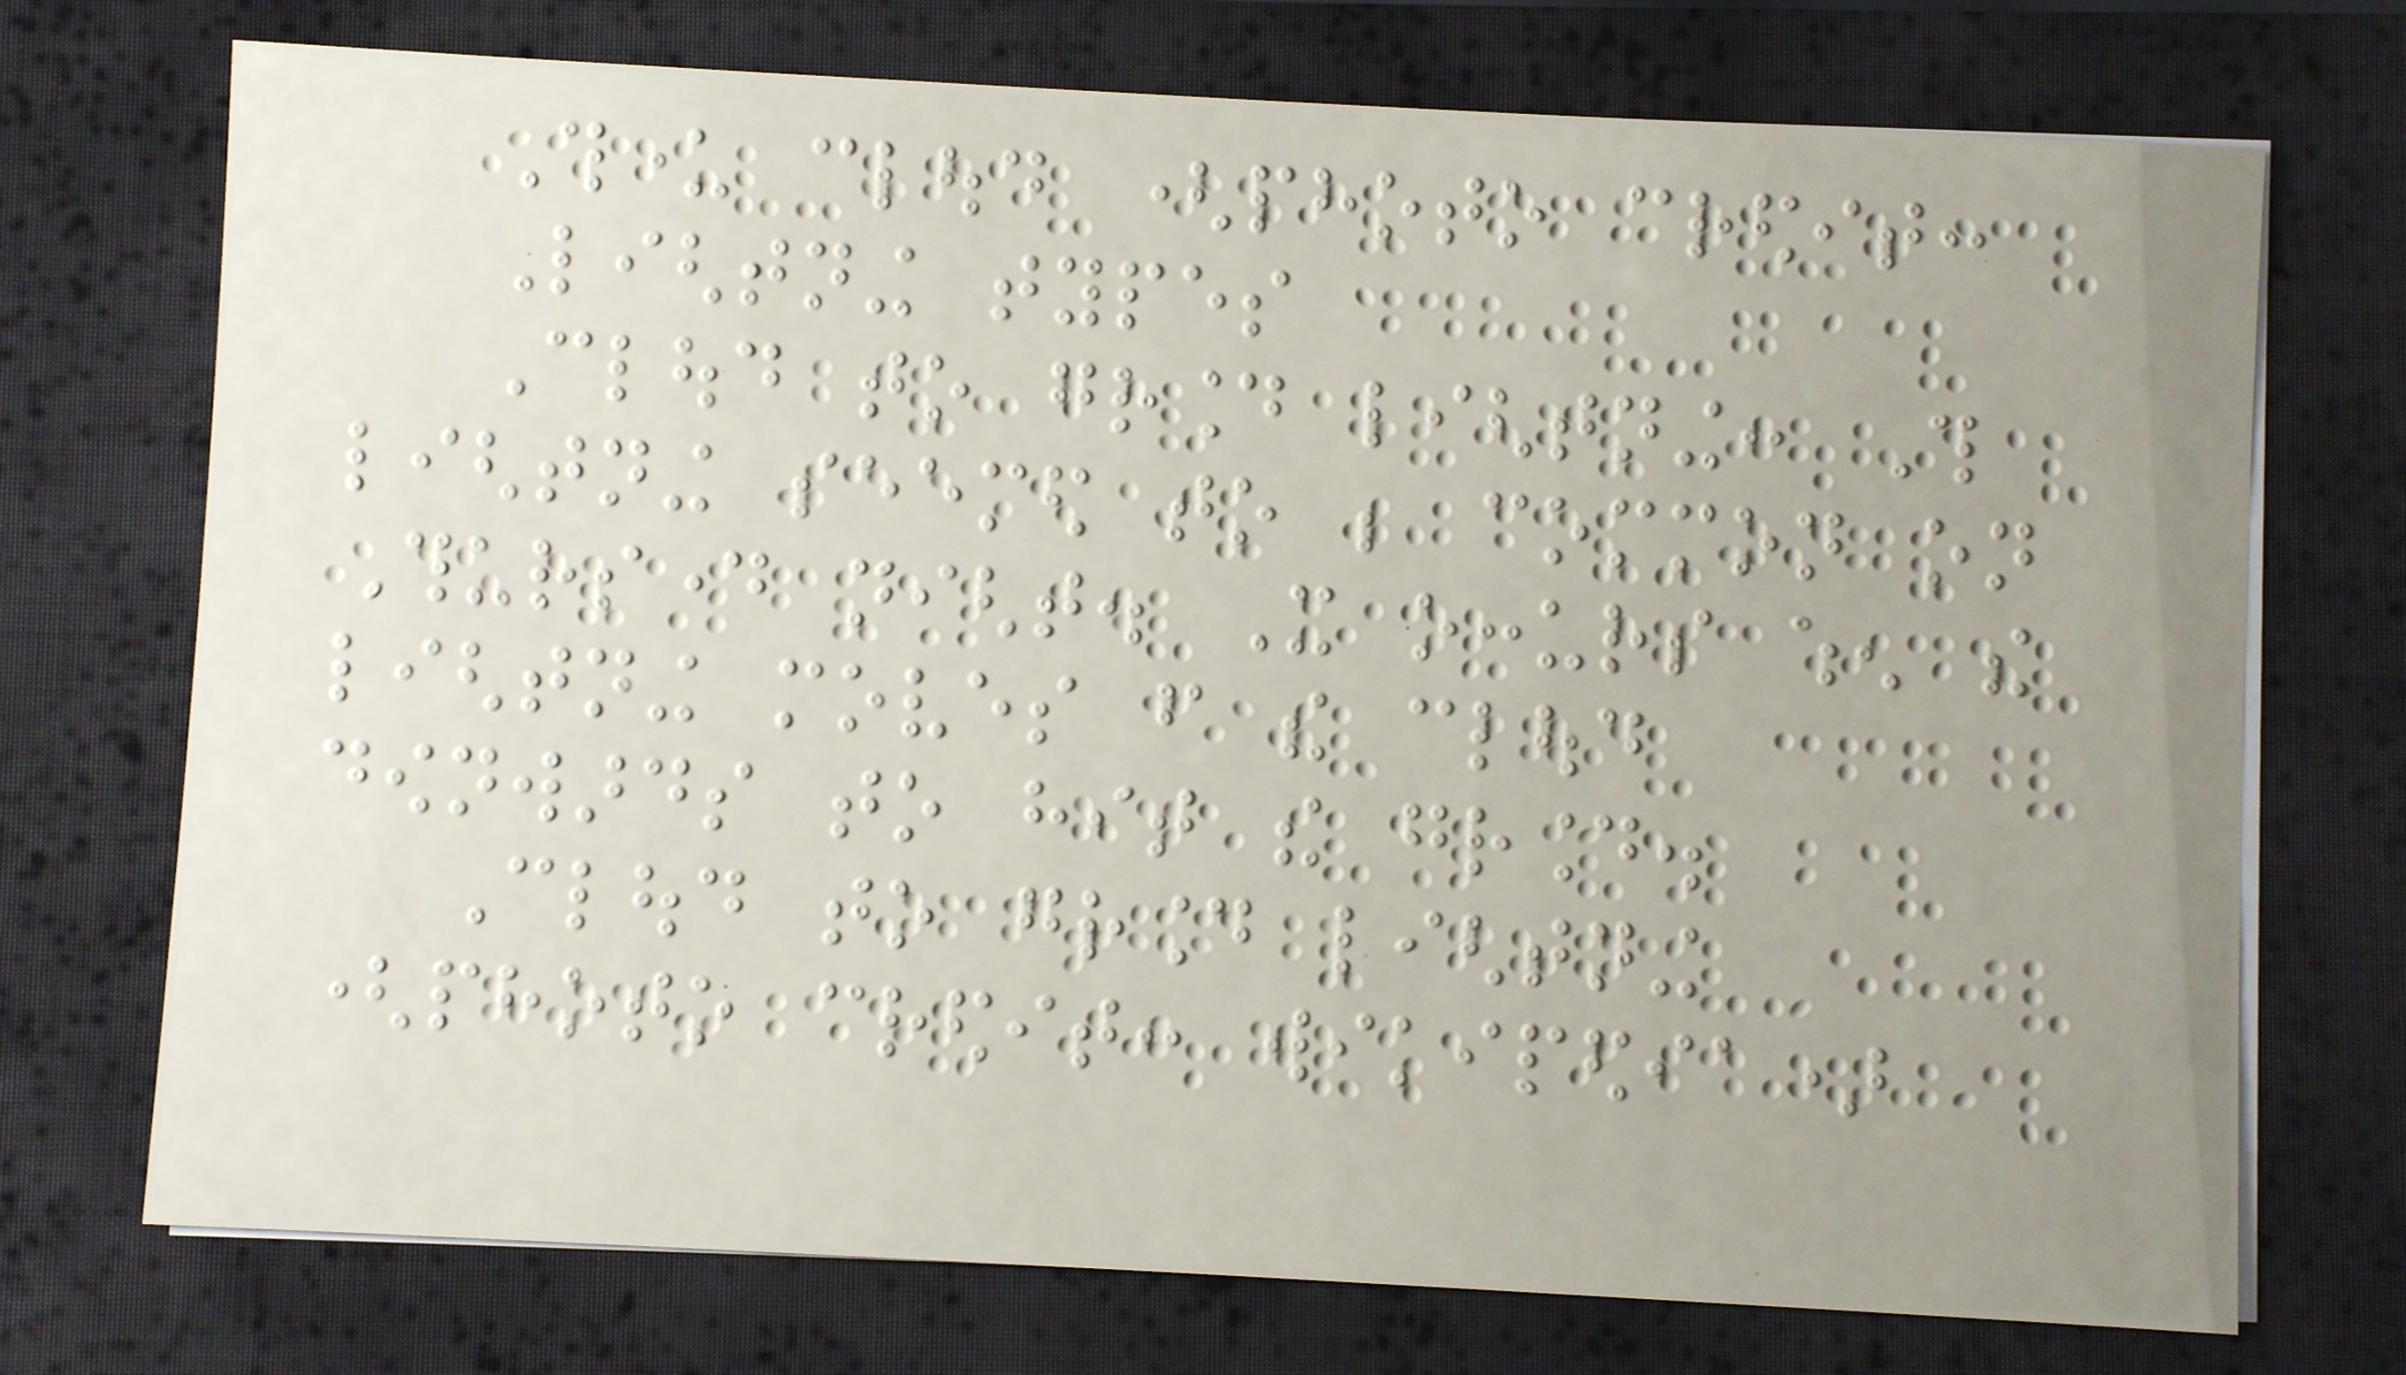Thunder cloud (photo credit:
Lightning types
Cloud to ground lightning: This
lightning seemed to be common on
Thursday night. It occurs when the
lightning moves from the cloud
downwards to hit the ground.
Cloud to ground lightning
(photo credit: wikipedia)
